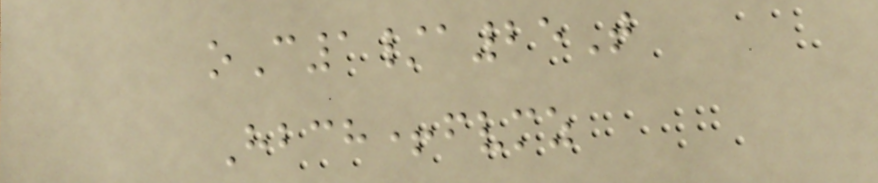oC1/a25T
Hbch+fvmz
